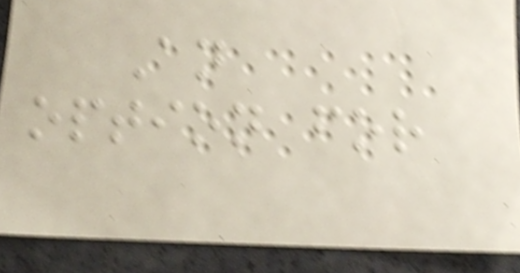An
option for
